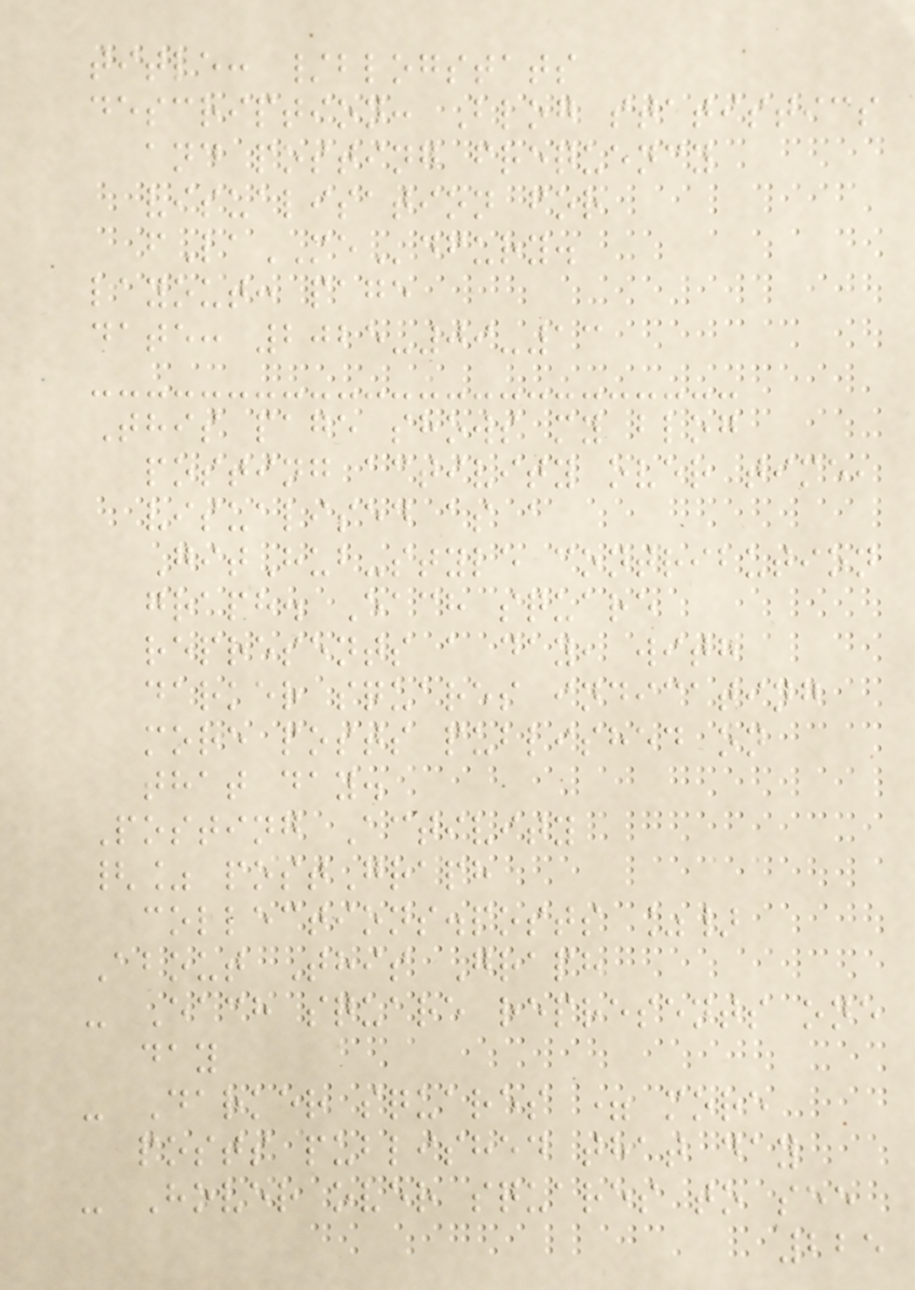title: /blogstats
description: Blog statistics
and posting frequency
visualisation for
fLaMEdfury.
layout: page
date: 2025-09-13
This page shows my blog
posting activity over time,
visualised as a
GitHub-style contribution
graph. Each square
represents a day, with
darker squares indicating
more posts published on
that day.
Posting Activity
{% postGraph
collections.posts %}
About This Graph
- Each square represents one
day
- Darker squares = more
posts published that day
- Hover over squares to see
225
